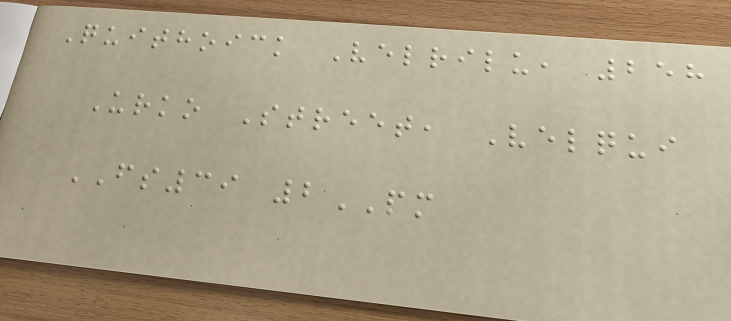Quithoick Velrilu, 258
Urko Street, Velqui
FS39 2PM
